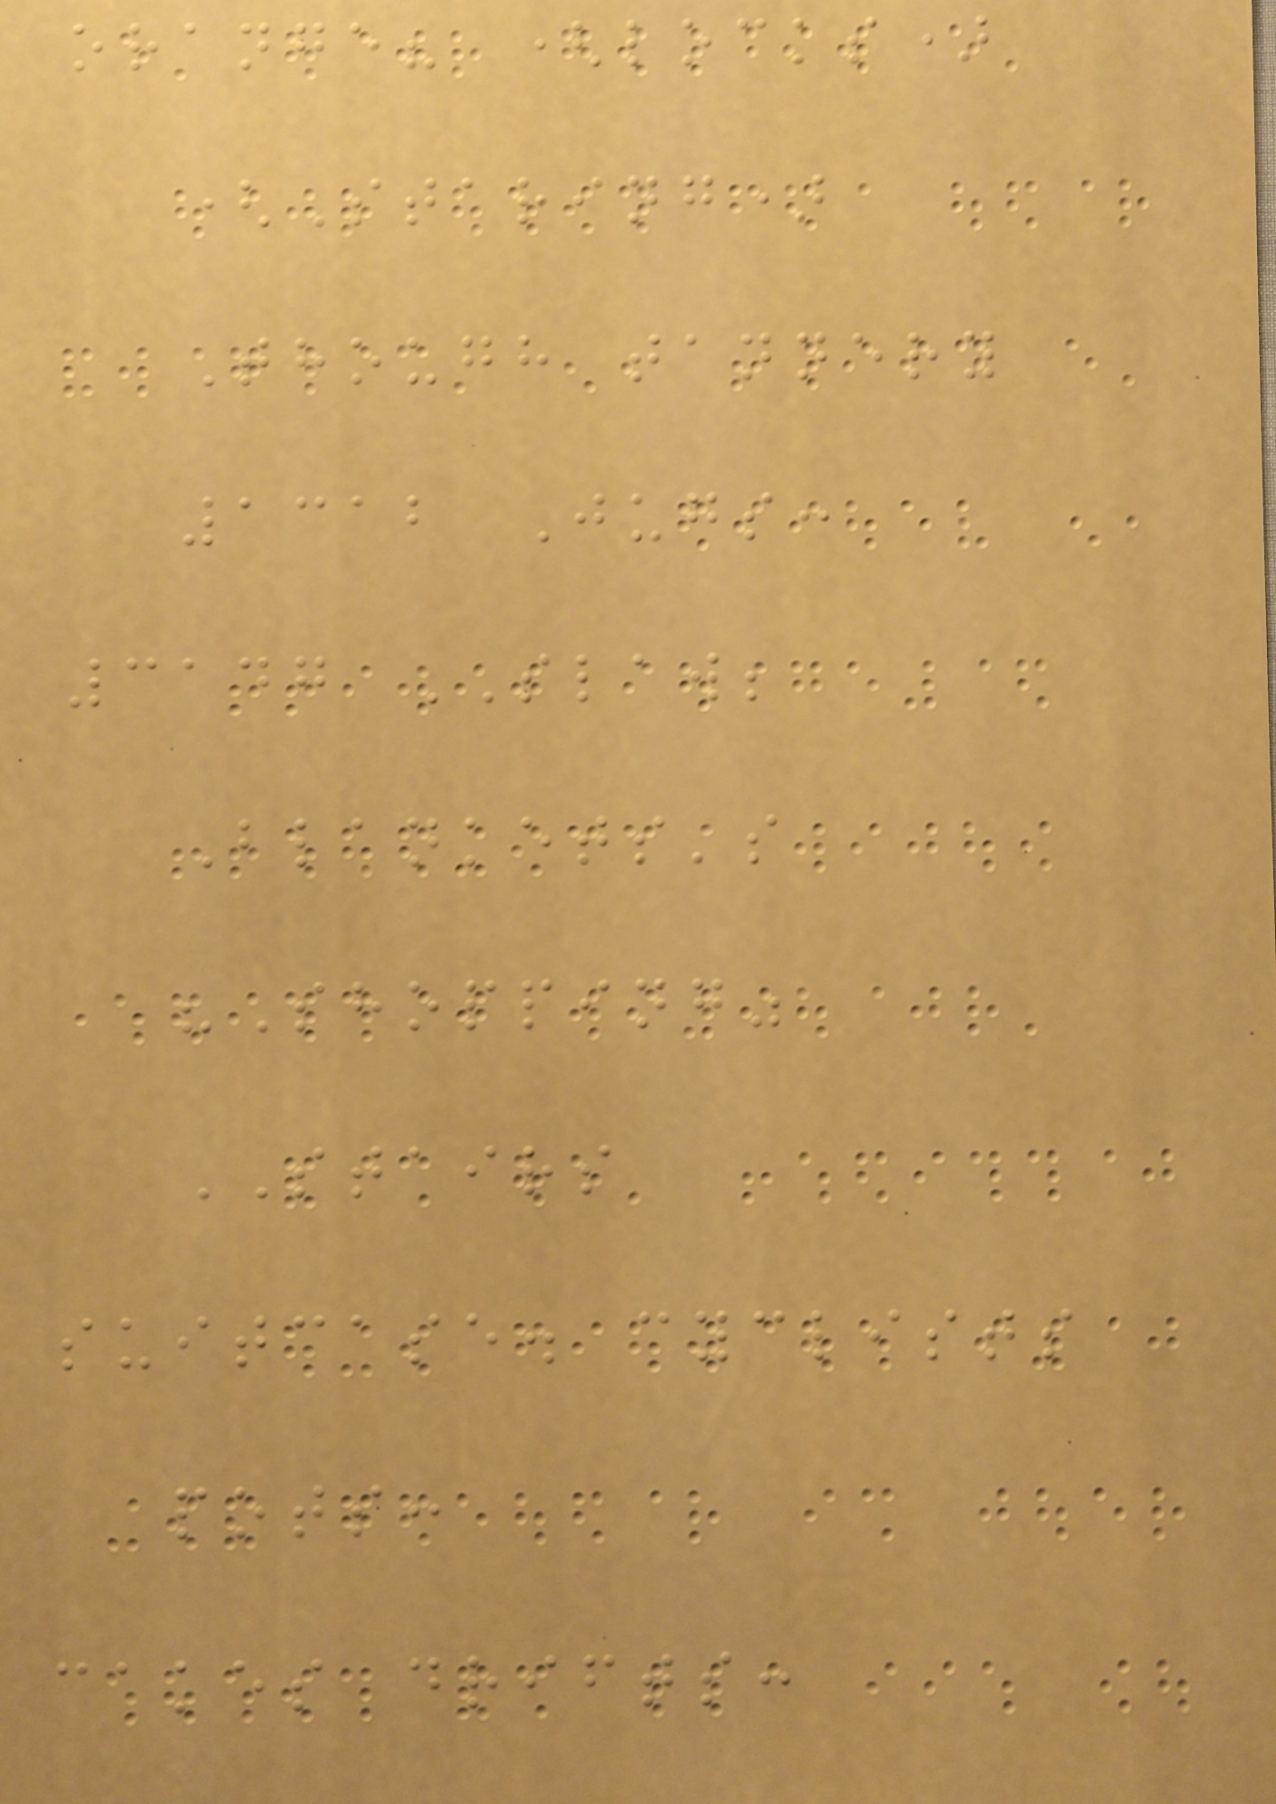orange? (locks)
(Staring)
Though tannery
1312 Jugs:
3147 SLAW;
Blankets's
"Shopping"
STAIRS
suitcase. cyclists
pots:
cakes drifts:
